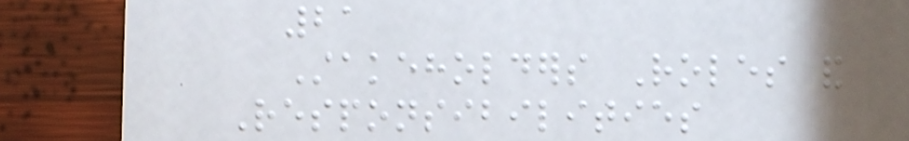21
Stakeholders Roles and
Responsibilities
